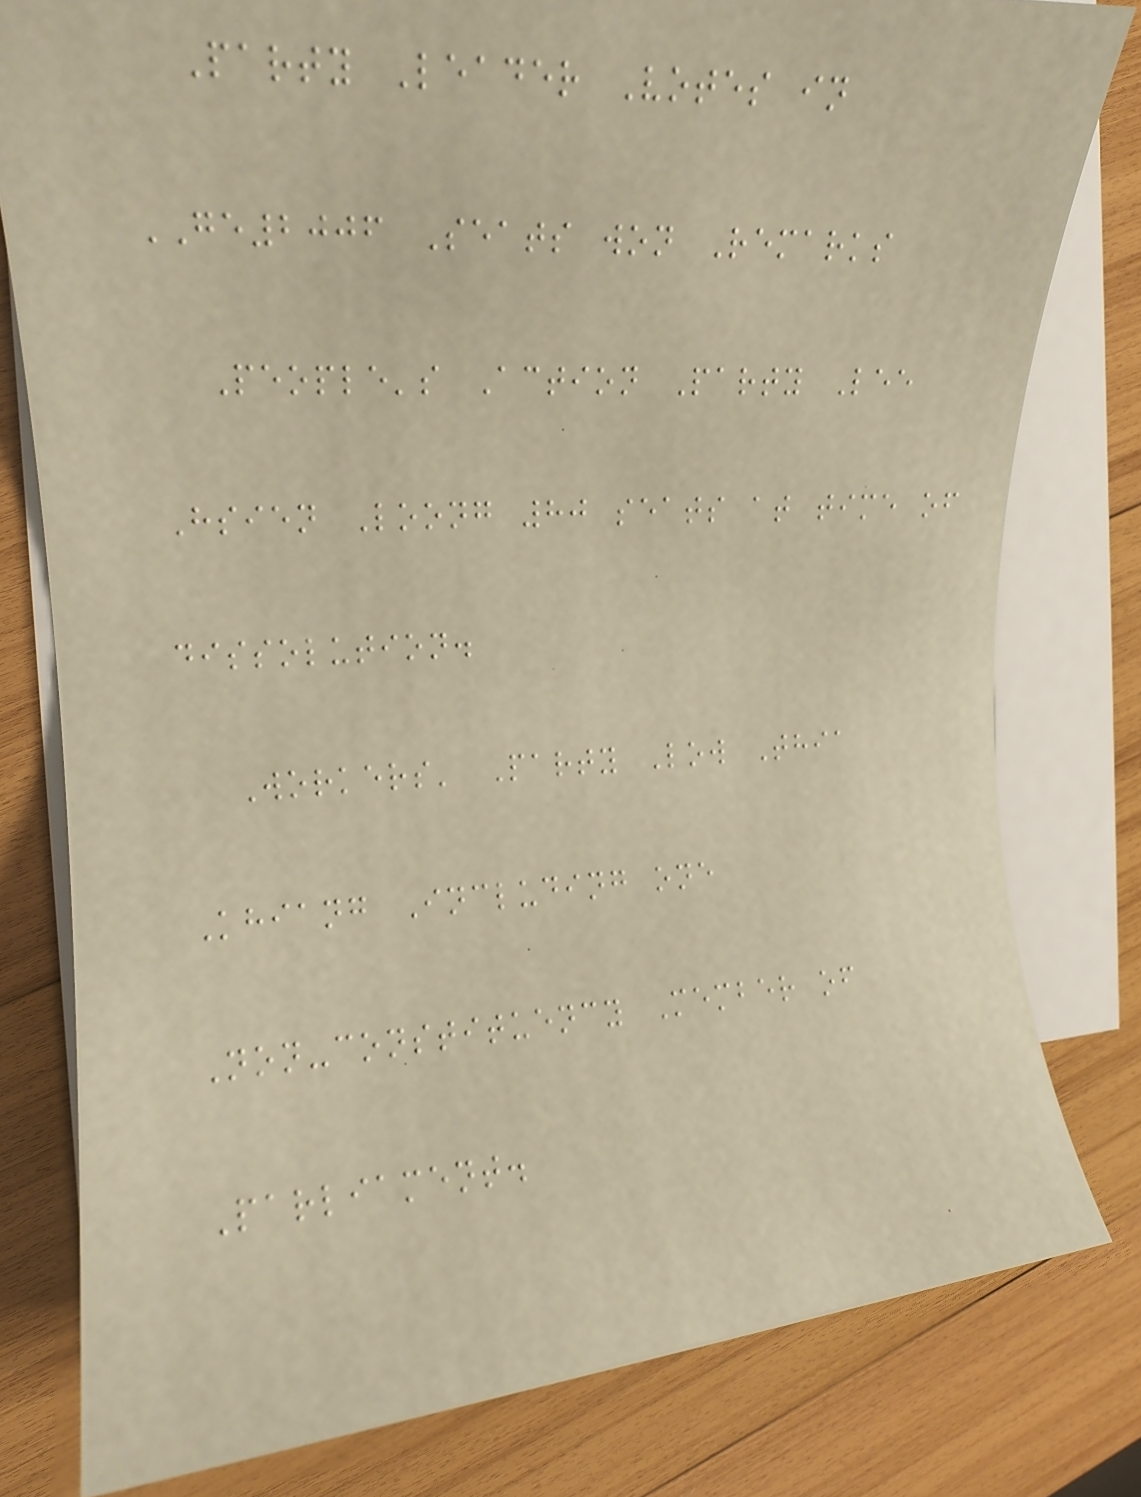Party Leader Votes in
GE2006 Seats won Remarks
People's Action Party Lee
Hsien Loong 80 seats at time of
dissolution.
Workers' Party Low Thia
Khiang Including one
Non-constituency Member of
Parliament.
